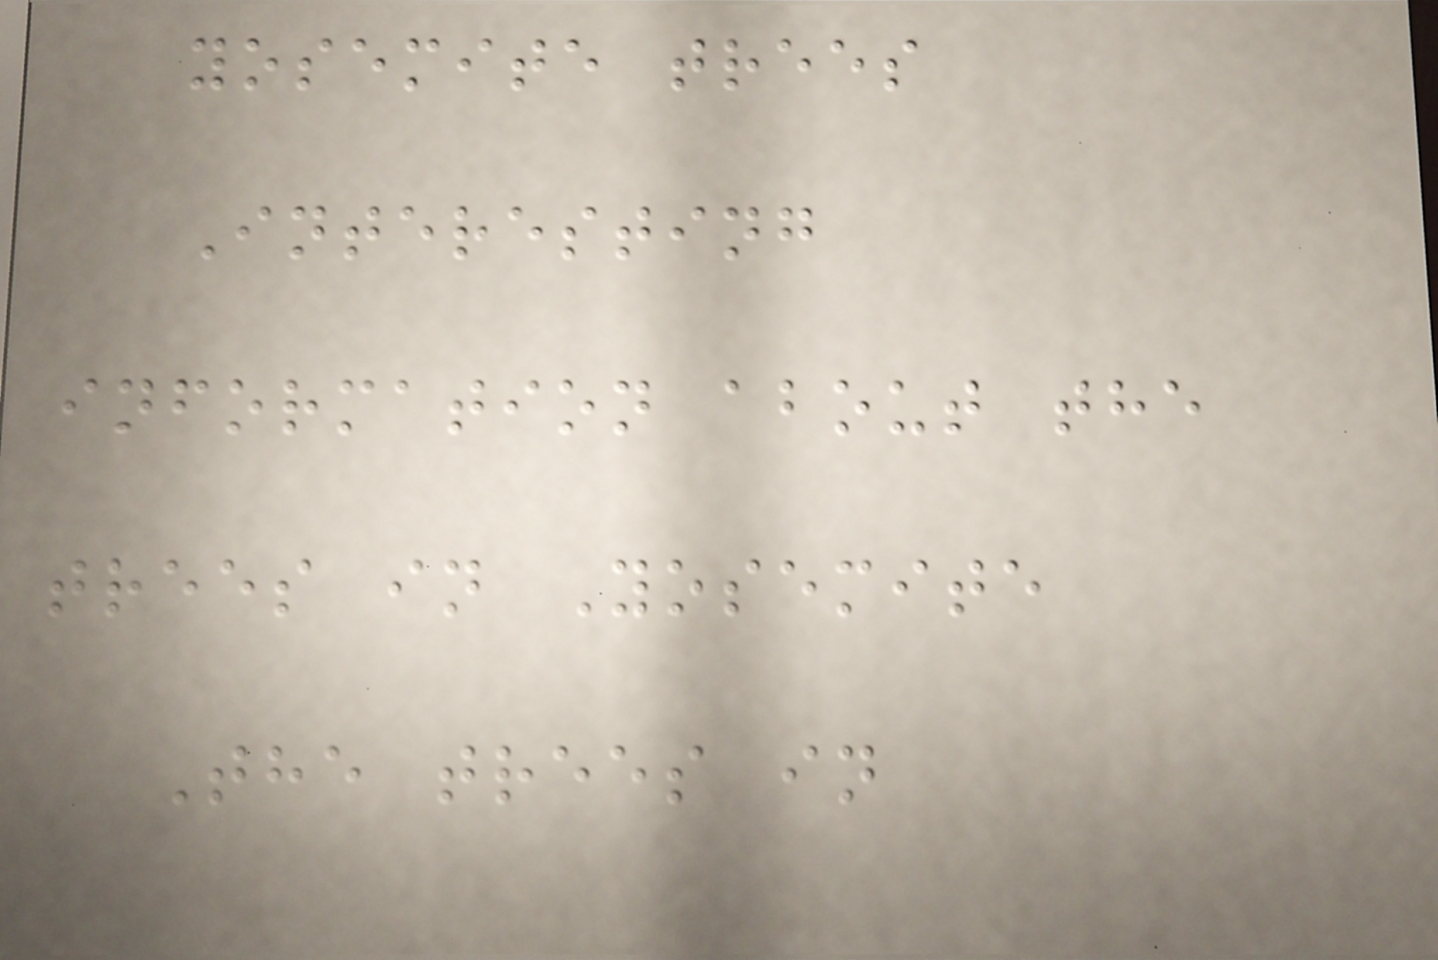yosemite trees
Interesting
information about the
trees in Yosemite
The trees in
